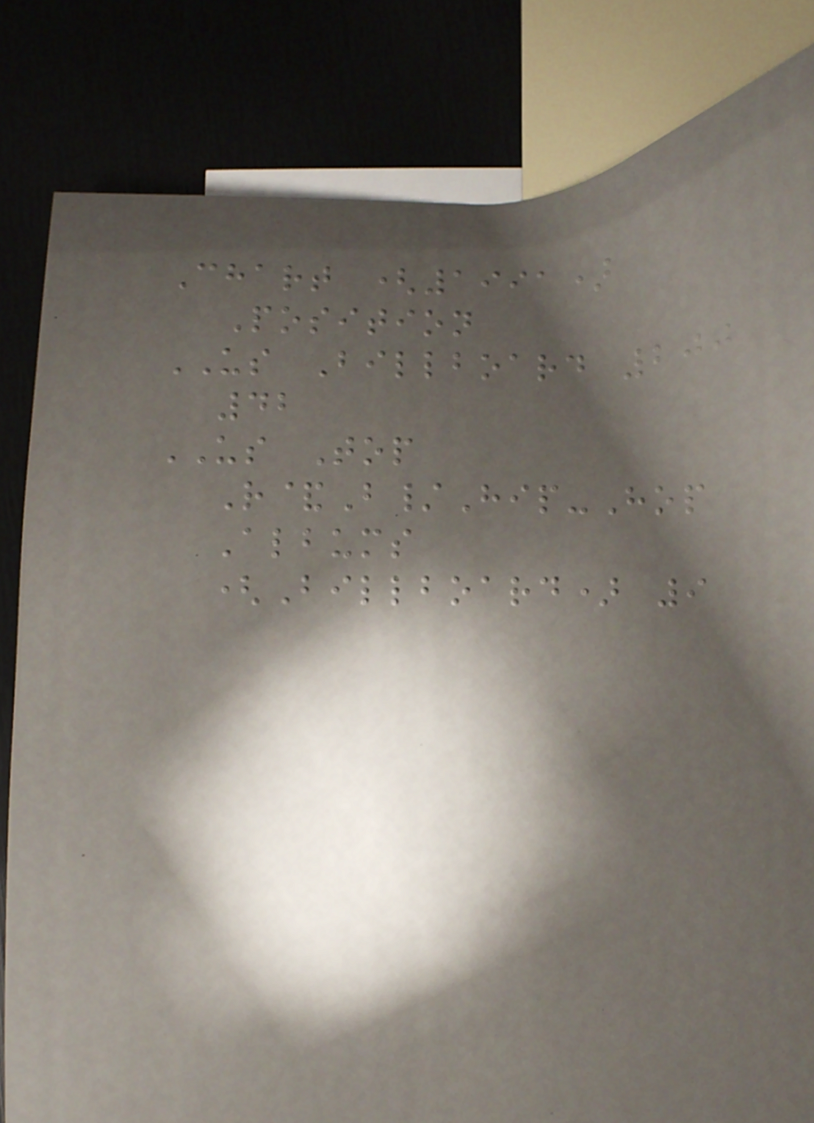Chart (1991)
Position
US Billboard 200
42
US Top
R&B/Hip-Hop
Albums
(Billboard) 9
